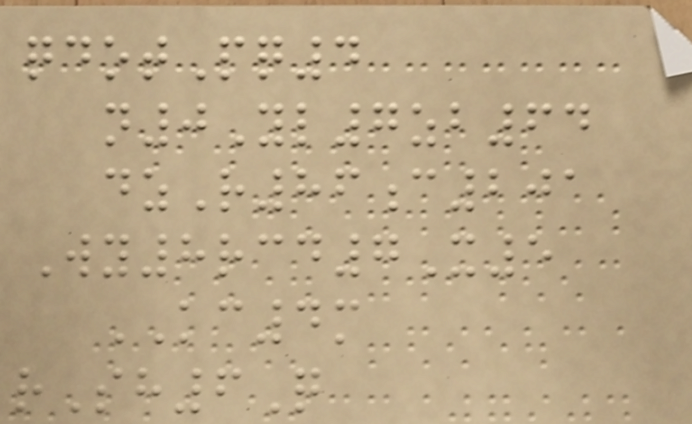qdotPq4
n0Yl7zb64
dzR86c201
Wy8rcd7X5
KC4m
rSh6Q
